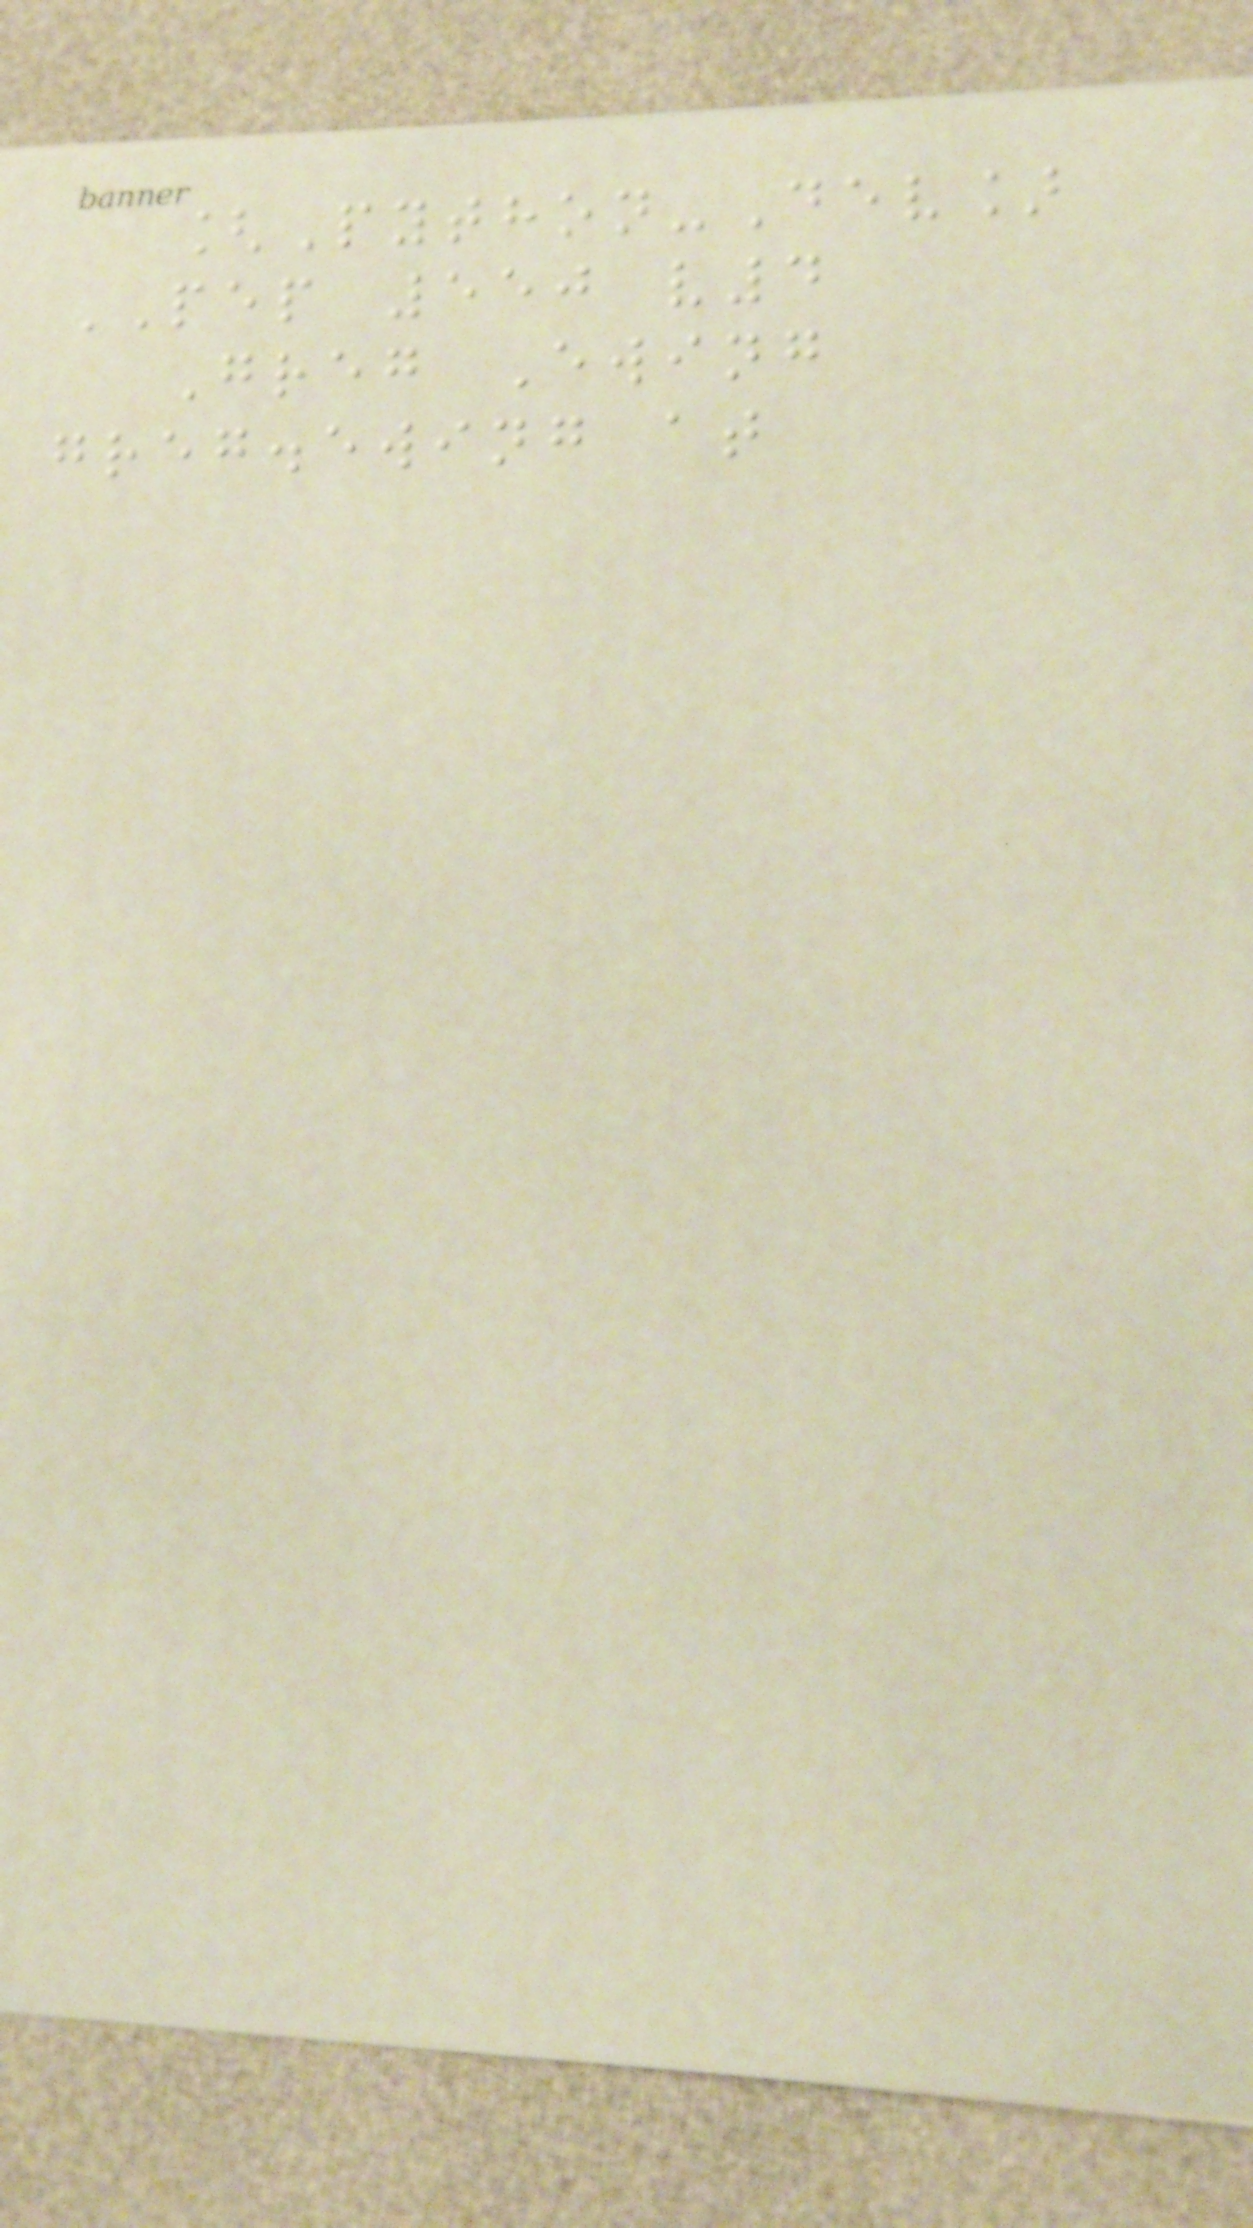[Python-Dev]
PEP 550 v4
Greg Ewing
greg.ewing at
